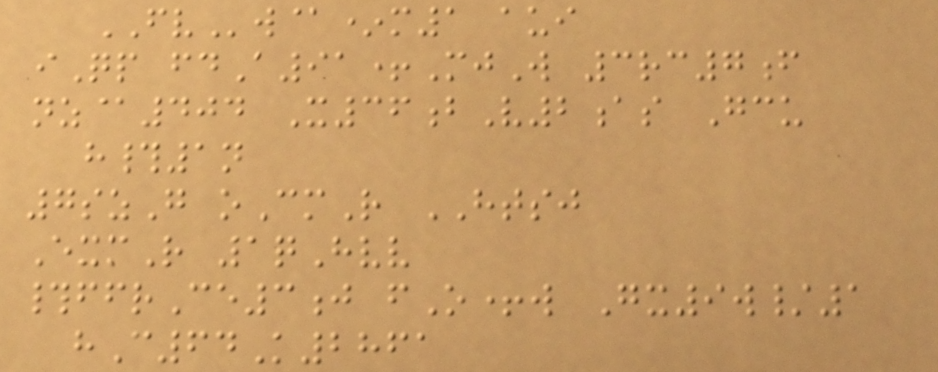FVw@*m1 aui
iQp fdA91+MjW 3rc7f
nz@404 X36bV2as Gcu
h#1n
7szG oCmR HTSJ
ExmR 1qHvv
#ffrCe3j fO+w Gx9w/1
hC64K2861
